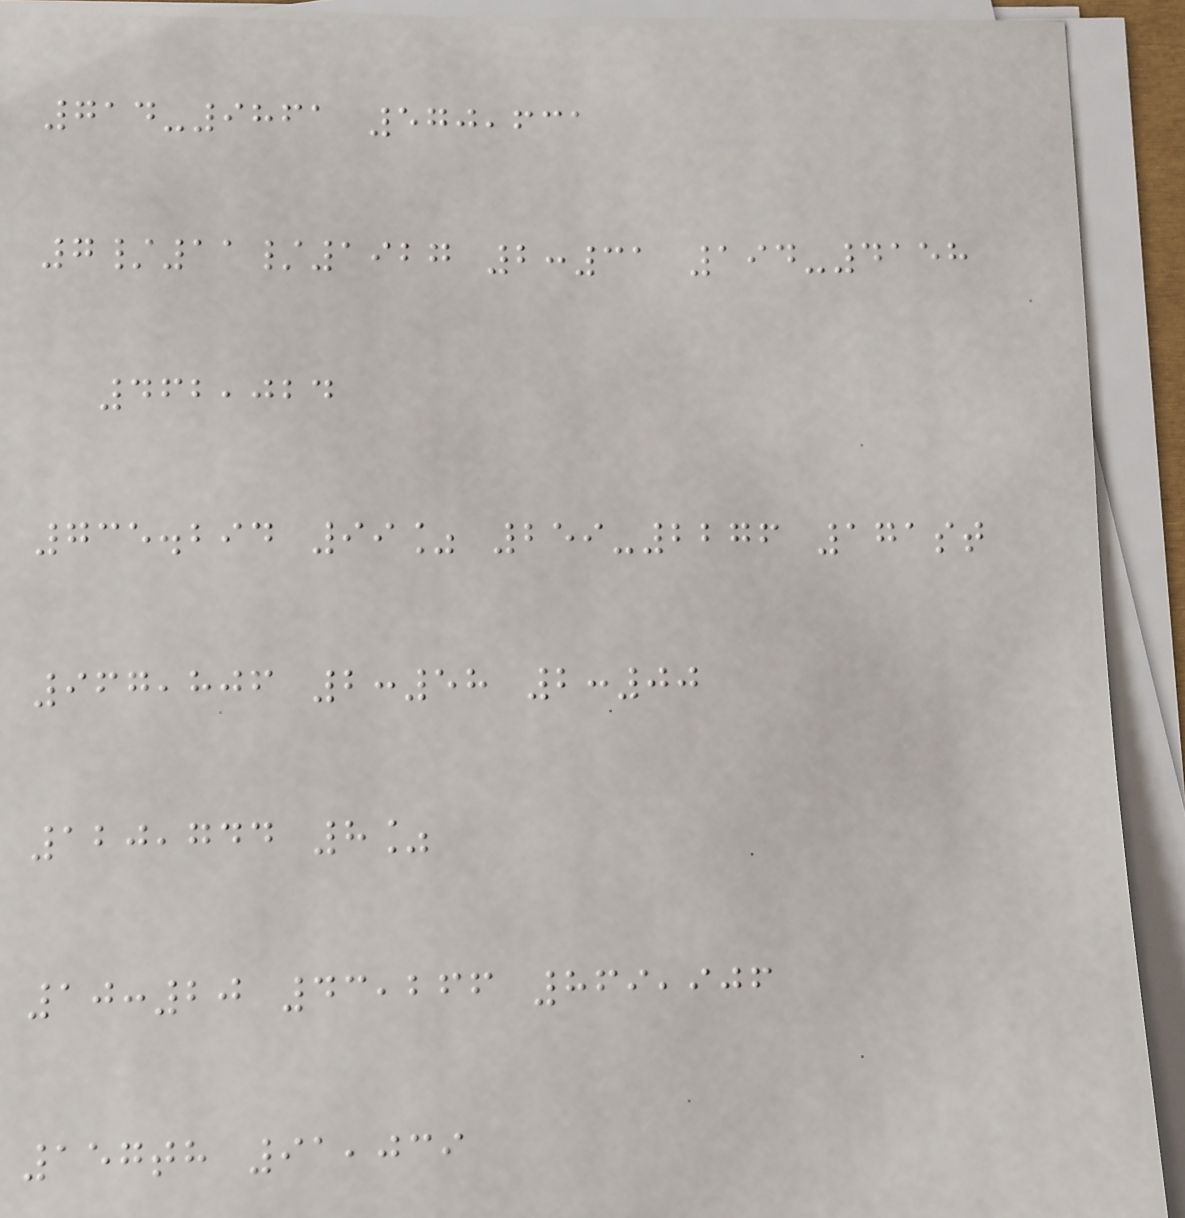714-9861 570,631
7/11/1927 2:31 194-4158
462,024
735.294 99% 259-2276 171st
967,806 2:58 2:00
120,744 8%
10:20 43,266 869,906
157th 91,039
